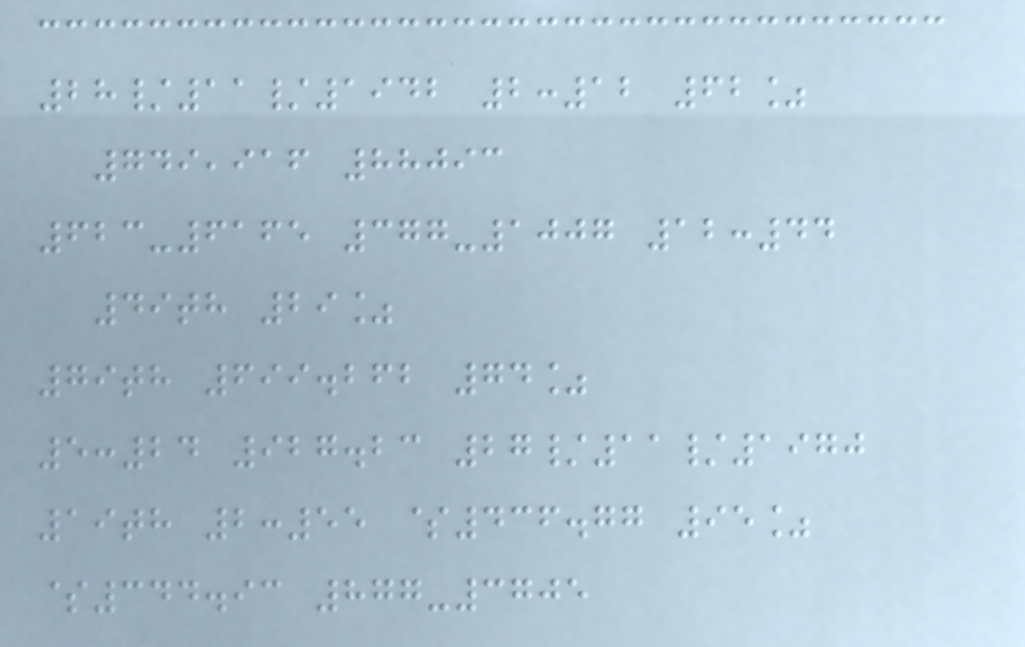28/11/1942 2:12 62%
749,916 88093
623-6165 377-1007 12:44
49th 29%
79th 699.262 74%
5:24 927.23 27/11/1970
19th 2:55 $436.77 95%
$344.93 877-3705
